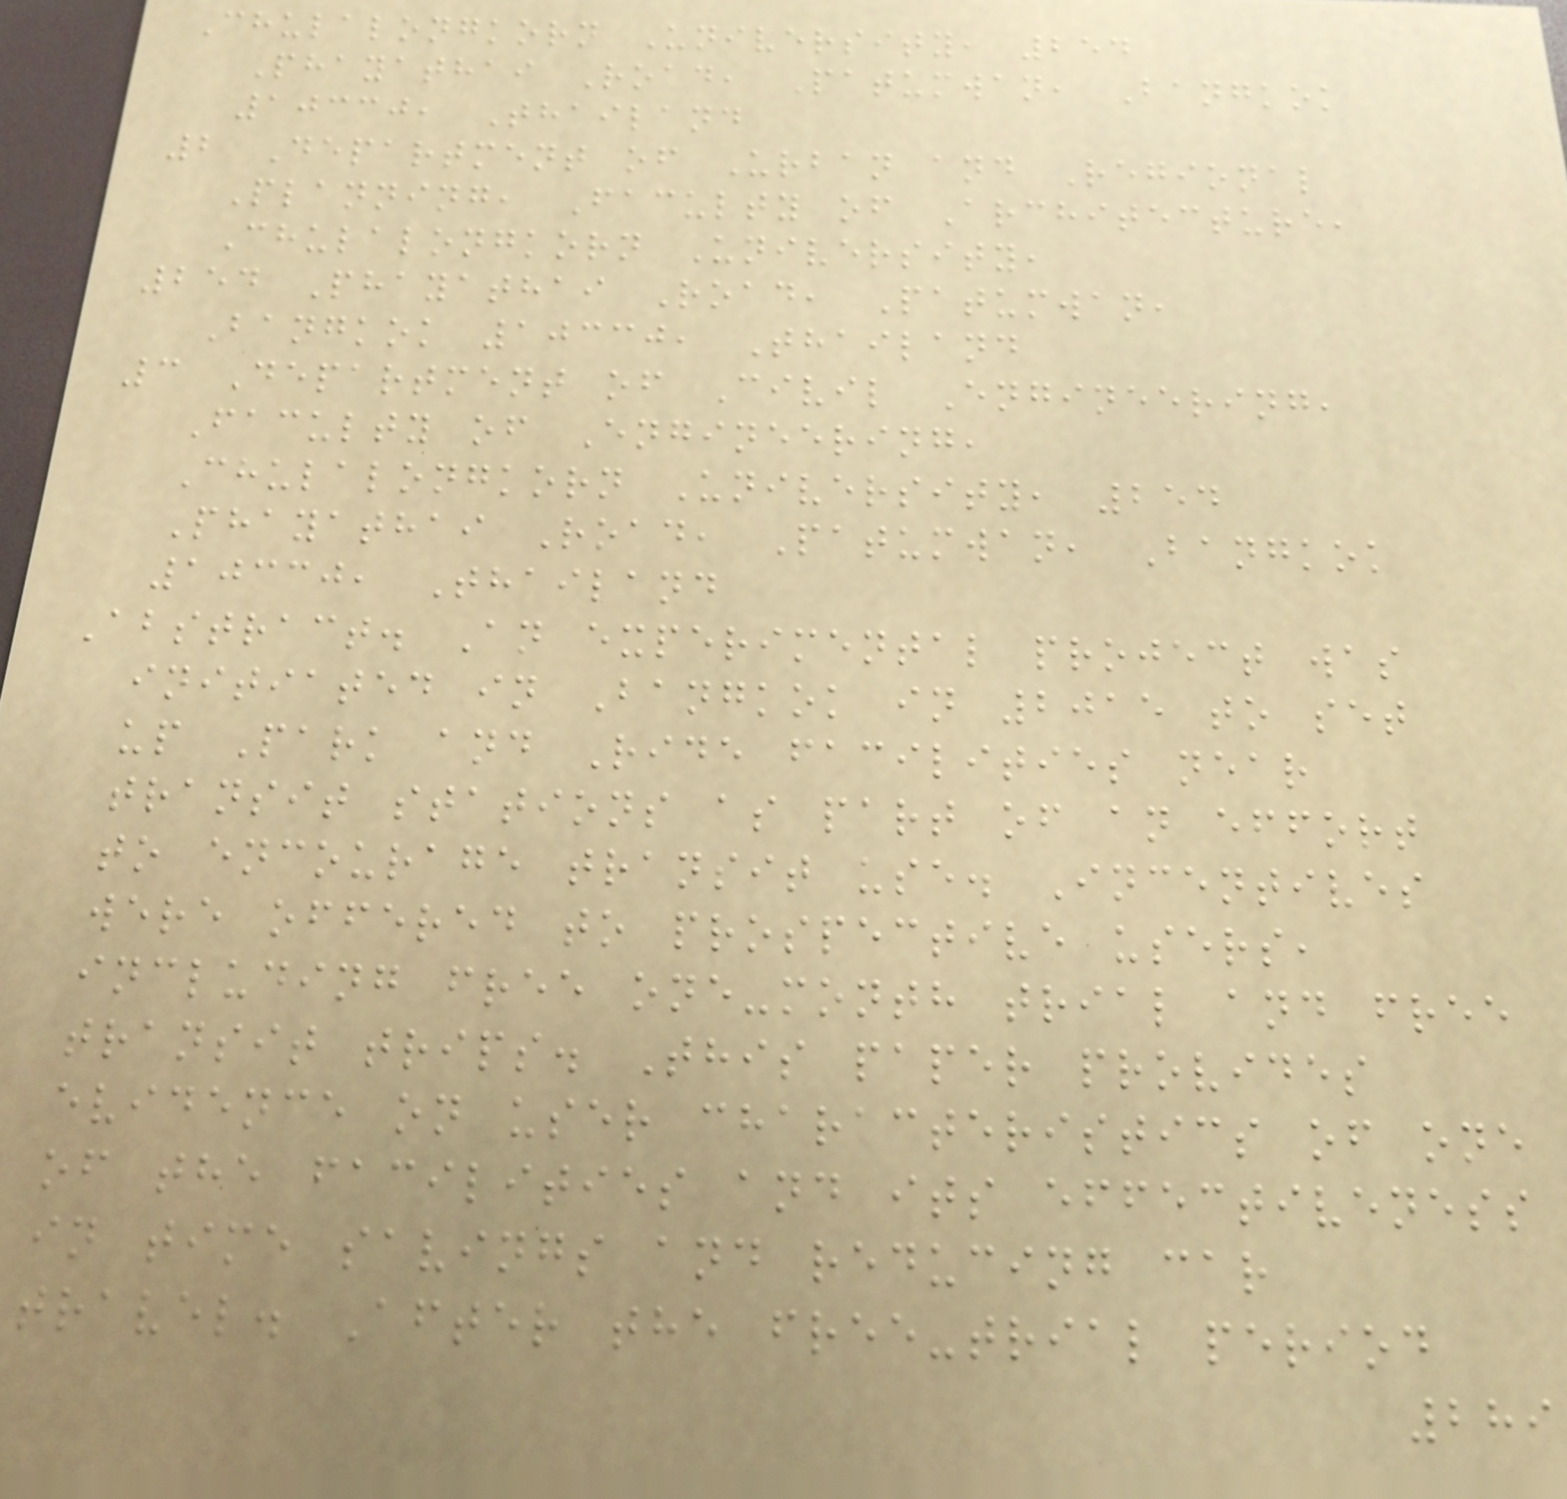Chulalongkorn University, 254
Phayathai Road, Patumwan, Bangkok
10330, Thailand
2 Department of Urban and Regional
Planning, Faculty of Architecture,
Chulalongkorn University,
254 Phayathai Road, Patumwan,
Bangkok 10330, Thailand
3 Department of Civil Engineering,
Faculty of Engineering,
Chulalongkorn University, 254
Phayathai Road, Patumwan, Bangkok
10330, Thailand
Abstract. An experimental project was
initiated in Bangkok in 2015 to set
up Park and Ride facilities near
transit stations as part of an effort
to encourage transit use. Incentives
were offered to prospective users,
including free one-month trial and free
transit trips. This paper provides
evidence on user characteristics of one
of the facilities and its effectiveness
in time savings and reducing car
travel. After the free-trial period
289
